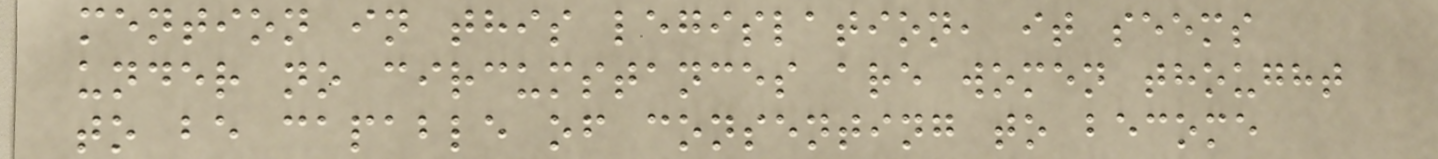mention in this legislation, it seems
under no circumstances are women thought
to be capable of consenting to become
